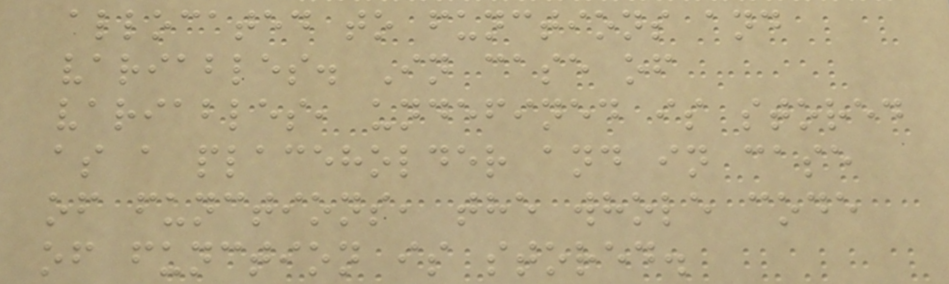allocated to functions and
variables. In case of
variables, undefined is stored
as a placeholder and in case
of functions, the whole code
of function is stored.
